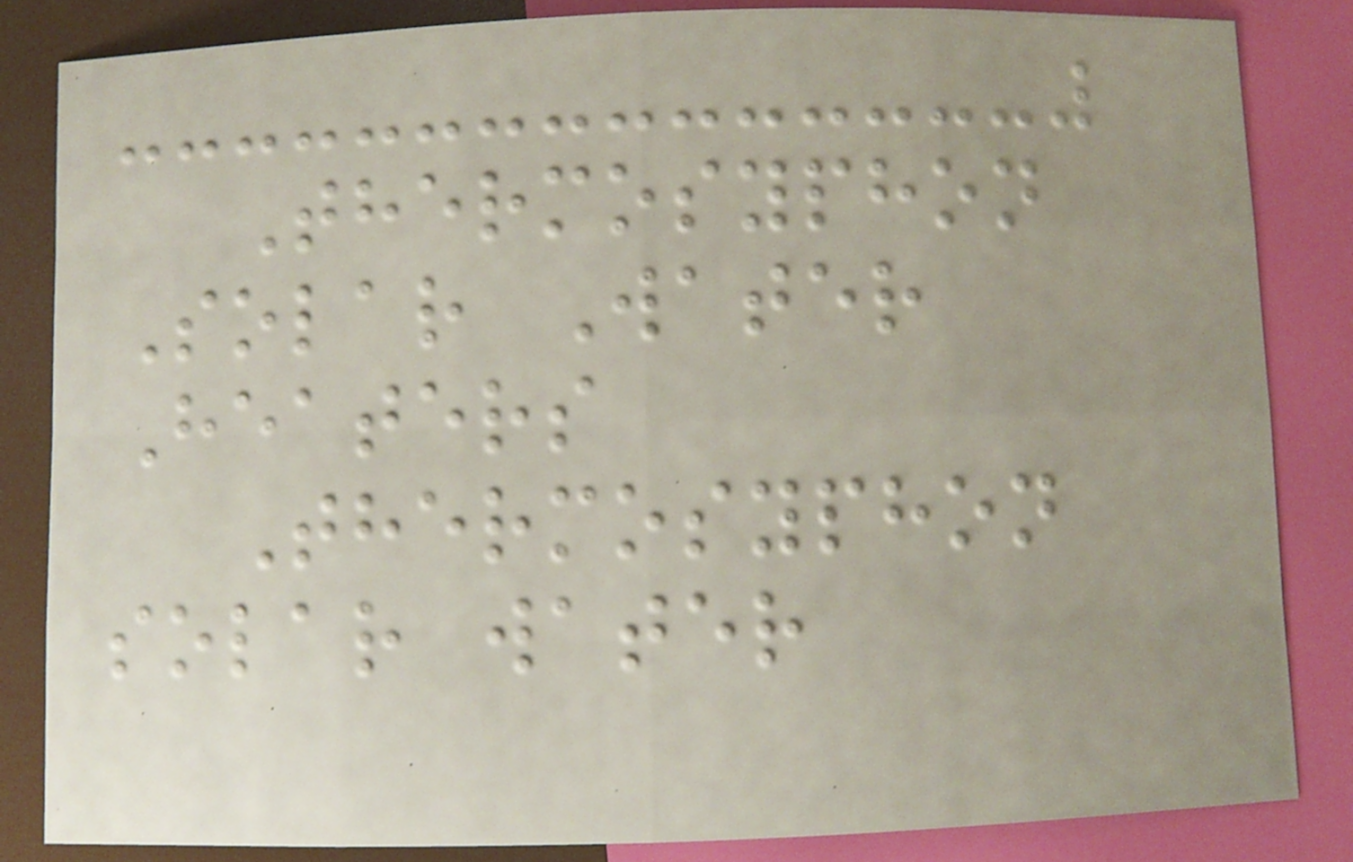Thermosyphon
Solar Water
Heaters
Thermosyphon
solar water
